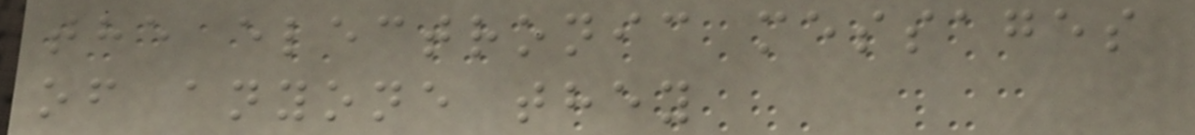the electronic messages
of anyone they
